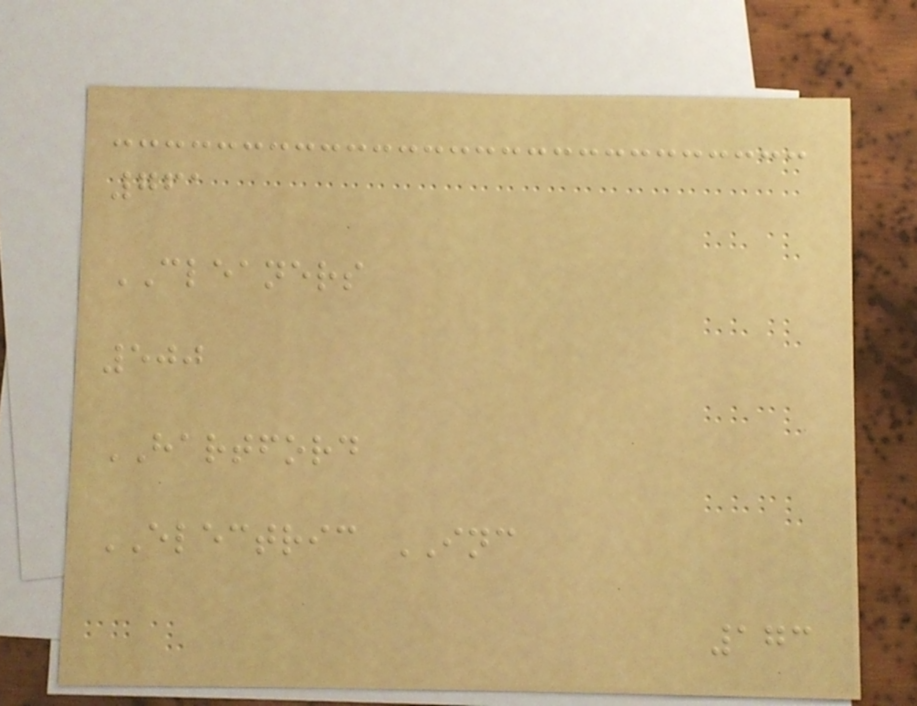761
CLEANERS
500
HARTFORD
ELECTRIC INC
173
